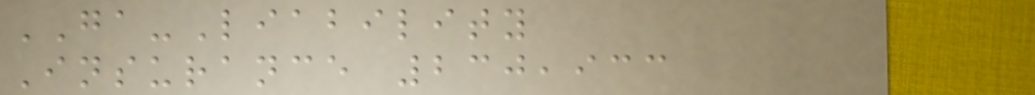GA-Liability
Insurance 230,933
